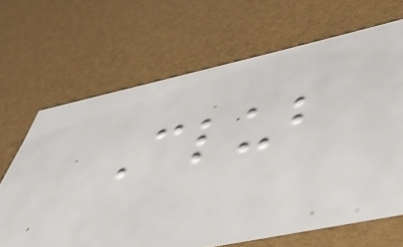Club
